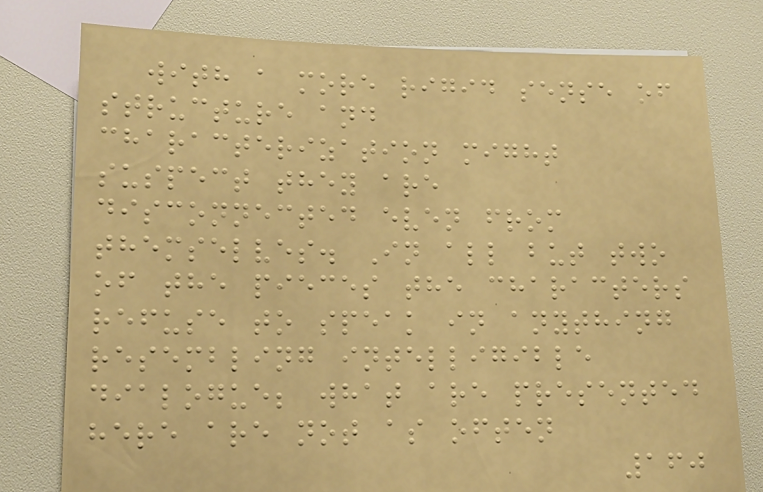with a more rigid sense of
structure and
characterization might
suspect they are
disconnected even from
themselves. In all but two
of the pieces the characters
refuse to speak in anything
resembling intelligible
dialogue; what are presented
here are not as often
160
